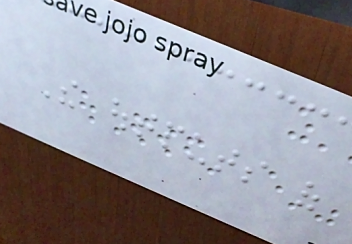The outputs of
